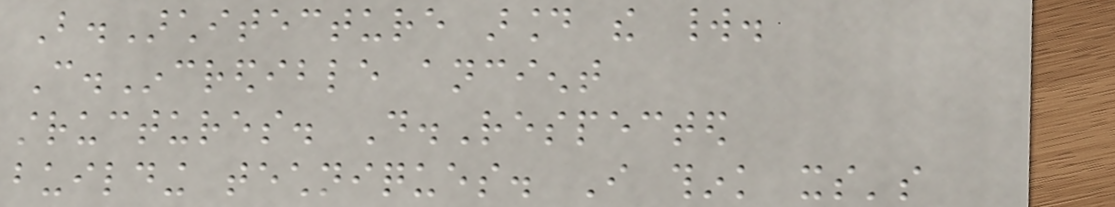B.Architecture around the world.
C.Incredible ancient
structures. D.Respected
building techniques. I think its's
